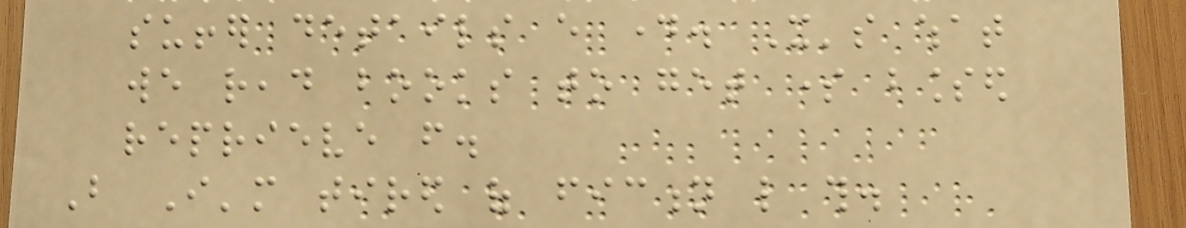suffer details every day. It's what
we read books to get some blessed
reprieve from.
But I'm tired of fiction like this.
